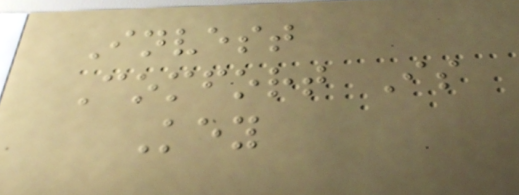Invest
Comfort Is
Key
